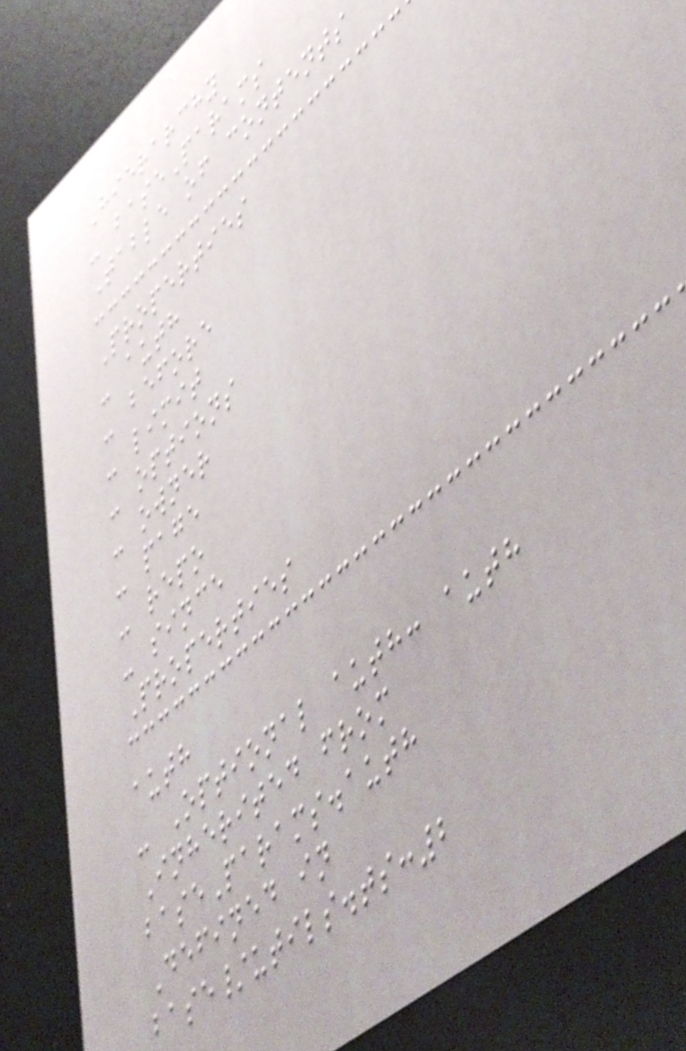Hierarchy
- baseParams
Table of contents
Properties
- auth
- before
- limit
- options
- owner
- page
- repo
- since
Properties
auth
- Optional auth: auth
Inherited from
baseParams.auth
Defined in
base/utils.ts:2
